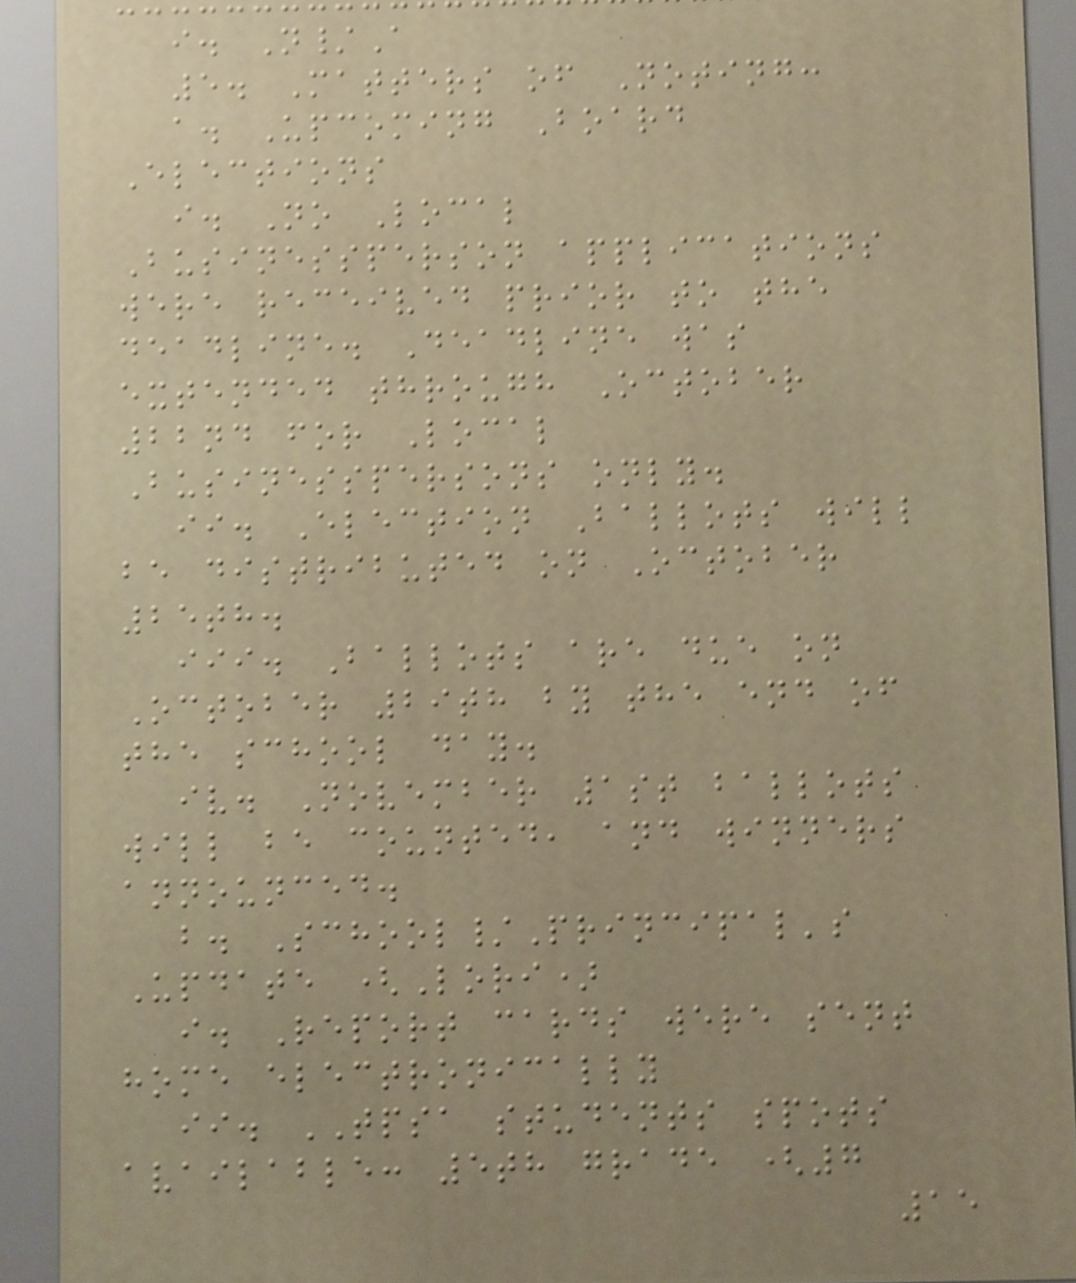i. N/A
5. Matters of Noting:
a. Upcoming Board
Elections
i. No Local
Businessperson applications
were received prior to the
deadline. Deadline was
extended through October
22nd for Local
Businesspersons only.
ii. Election Ballots will
be distributed on October
25th.
iii. Ballots are due on
October 29th by the end of
the school day.
iv. November 1st ballots
will be counted, and winners
announced.
b. School/Principal's
Update (Lori)
i. Report cards were sent
home electronically
ii. TPSA students spots
available: 5th grade (7
15
